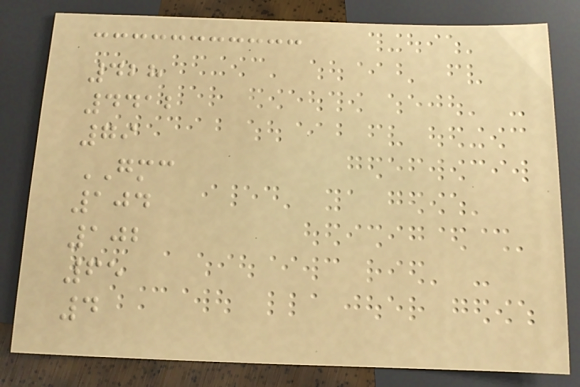428
4412
79
GMC
104
102
65
4
